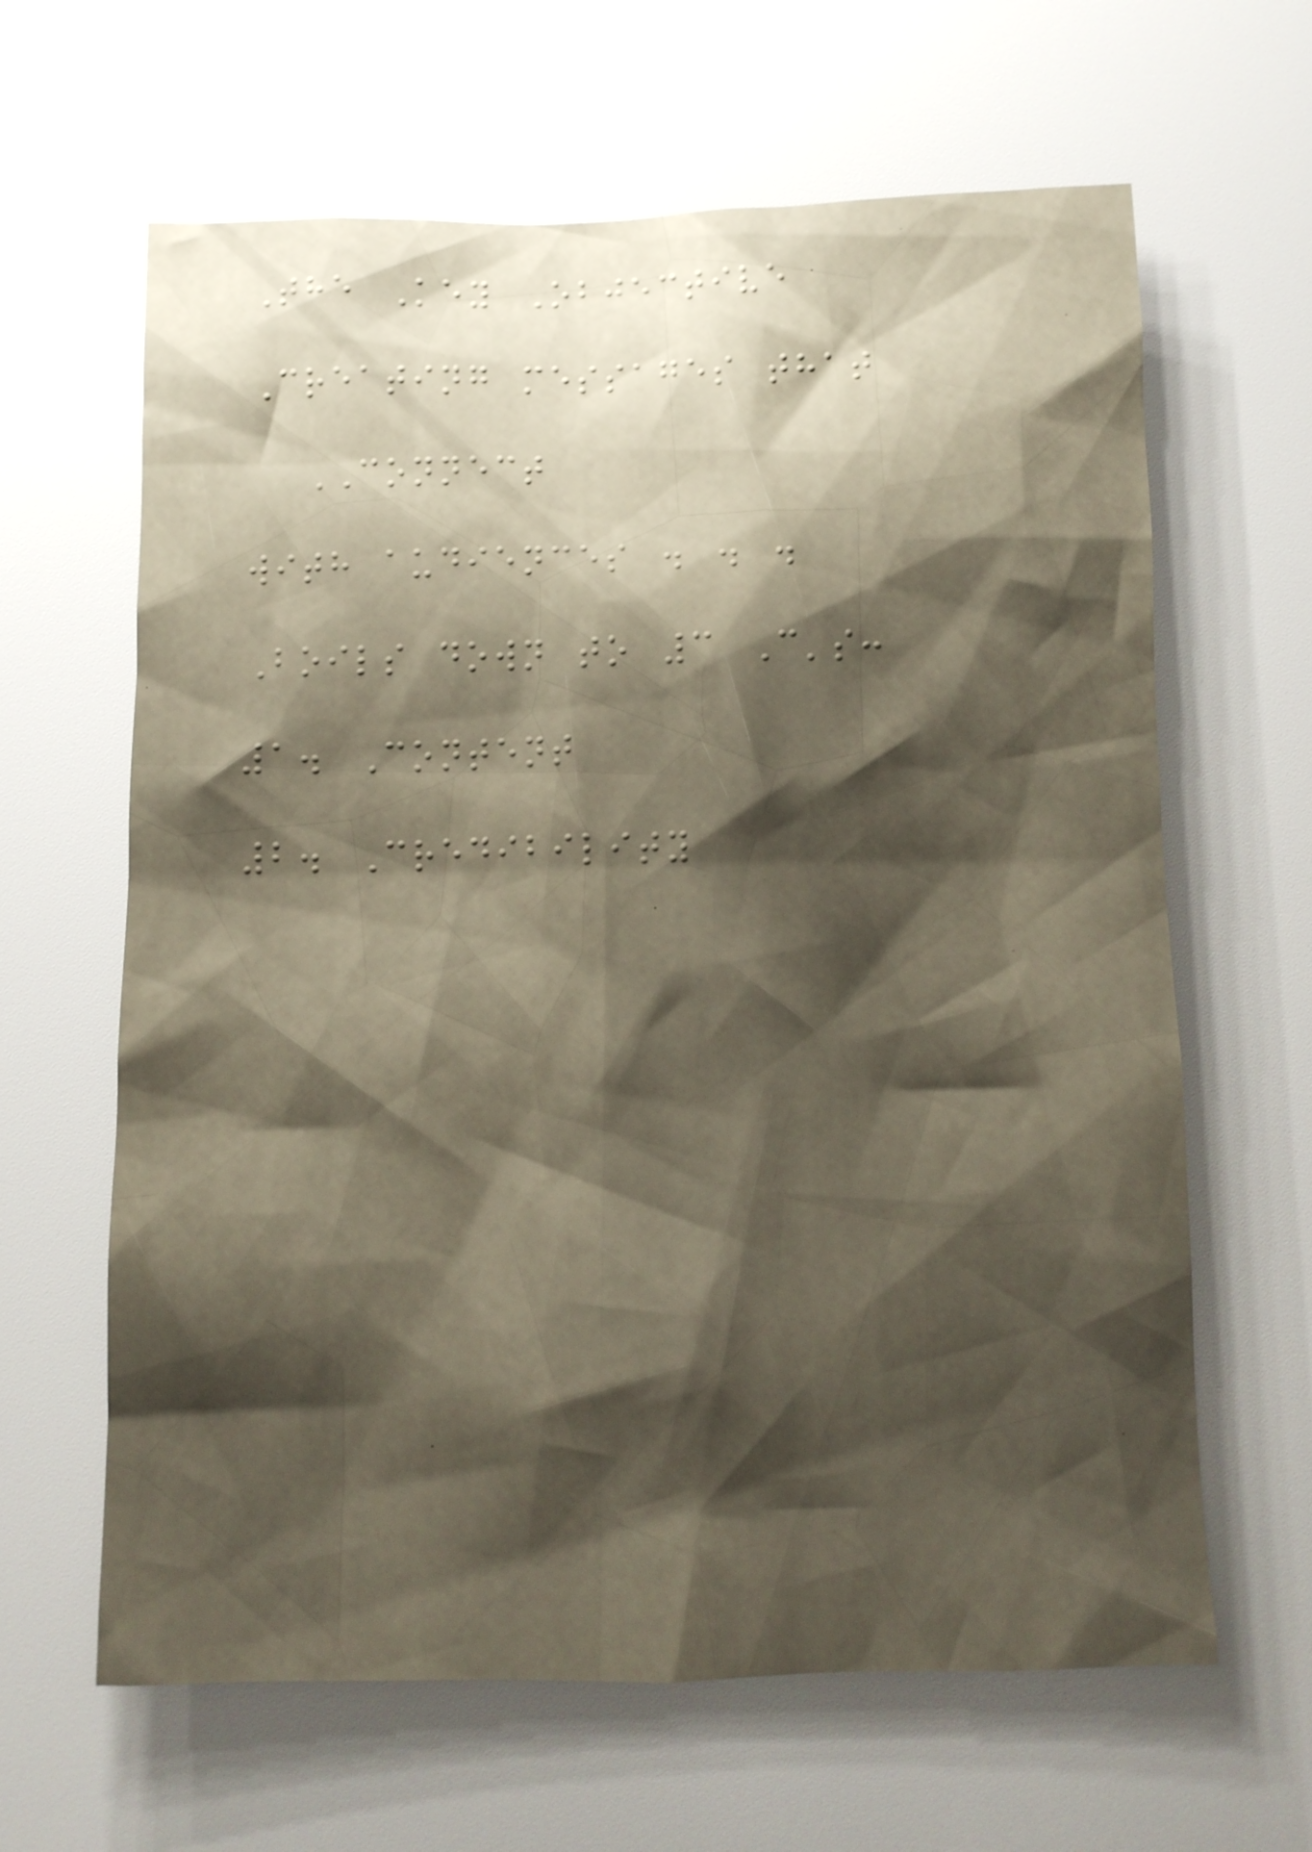The Key Objective
Creating messages that
CONNECT
with audiences . . .
Boils down to 3 C's:
1. Content
2. Credibility
